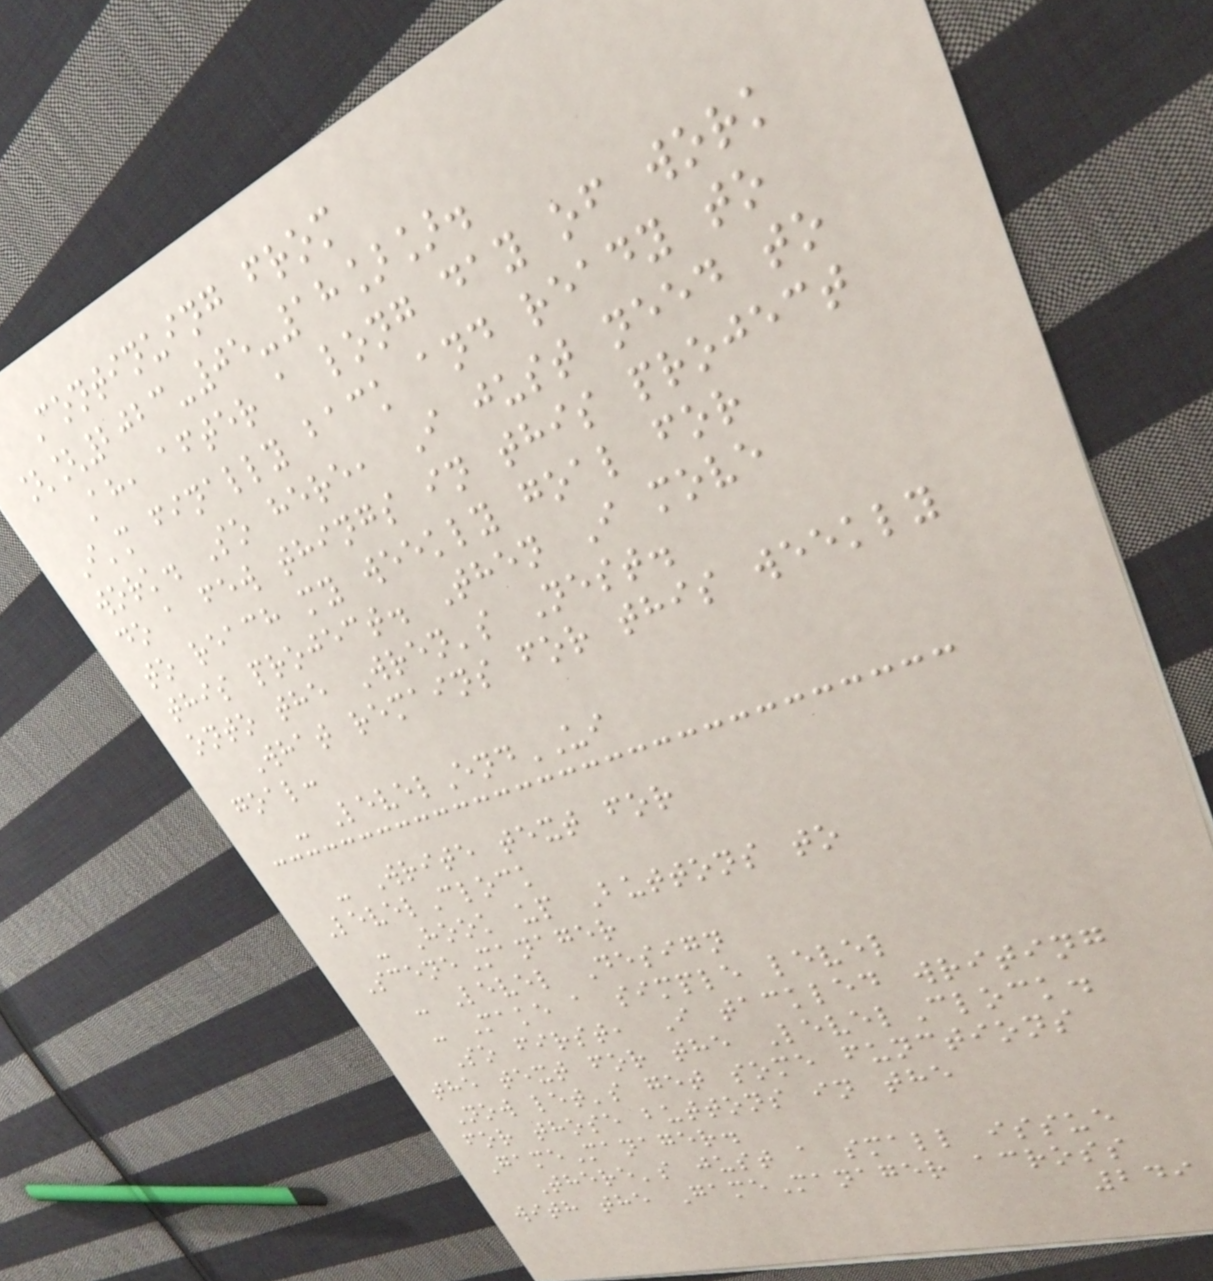Continuing from
[[2023-05-18]].
Ah, after a long day of work
I'm finally back and ready to
work. So here, I just need to
do a few things in this project
to reach my weekly goal for
this project. Then I move
onto the Wren's Nest.
What remains for this weekly
goal:
- LevelEndUI
- Write text for
LevelClock
- Hook up Buttons to
SceneManager
- Level Design
- Make a simple level
So first, I tackled writing
the text for the LevelClock.
Now let's get some functions
for those buttons in the
GameManager.
There's just a small issue
with the GameManager across
249
